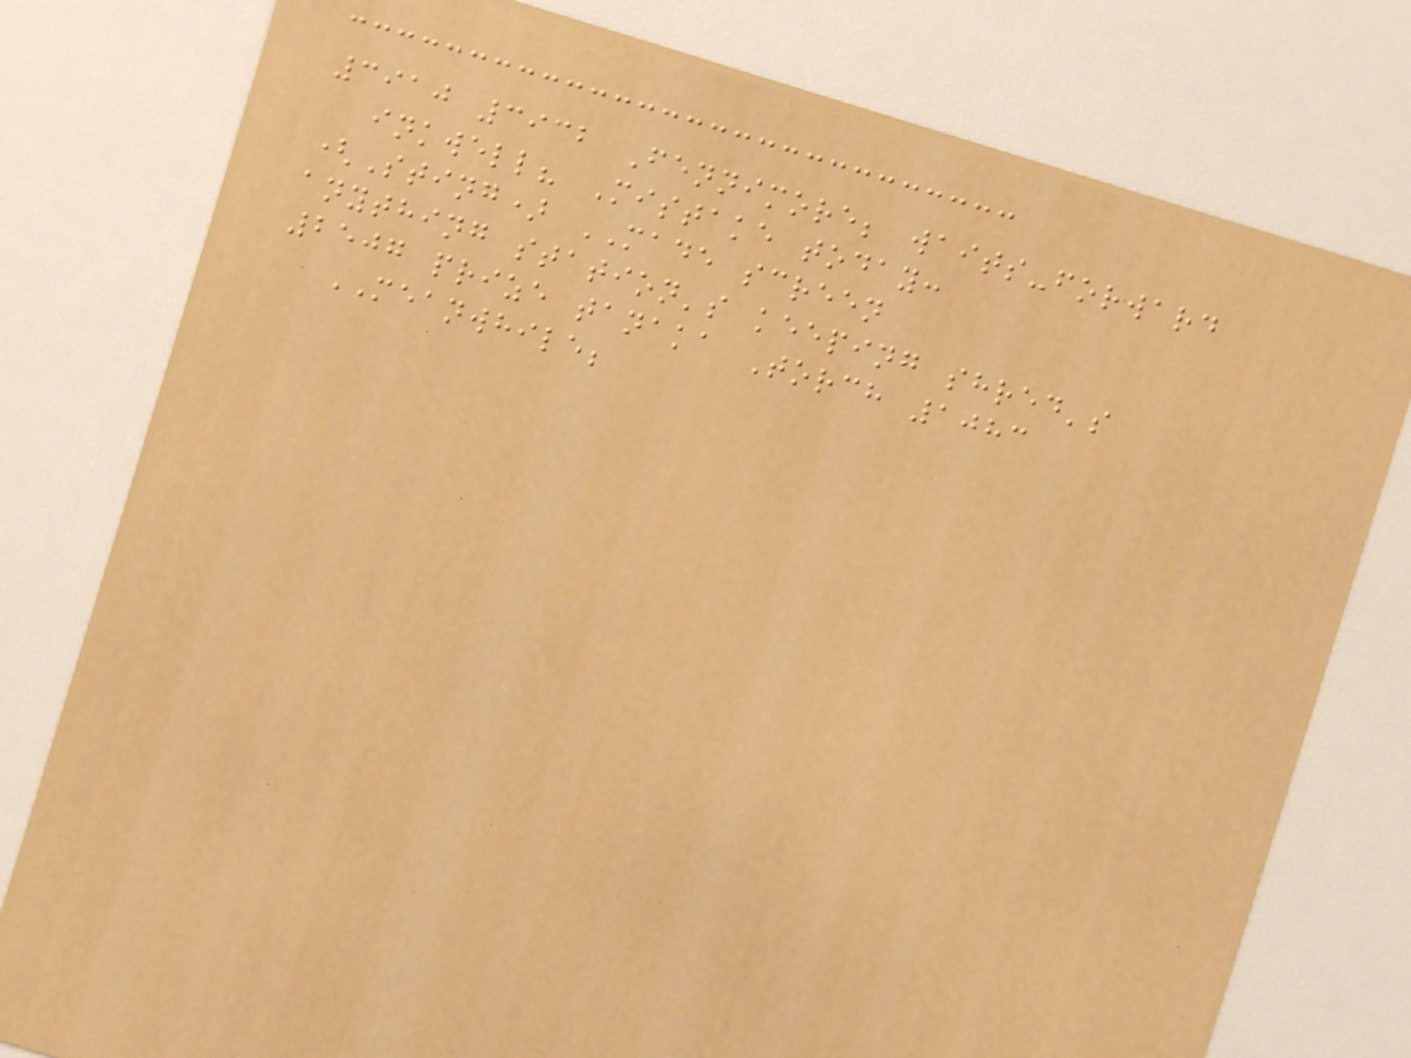3910 3932 Fennimore; waits-forward
inkwell? Mistake today:
(Sting) MADE screen
anything station's keeping shred's
2507 prize tanaka Torch 1083
MEANWHILE;
